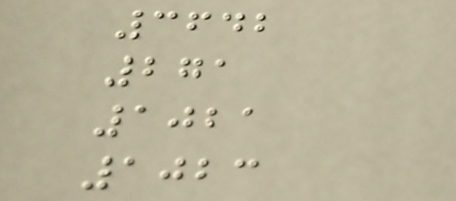3642
271
1021
1023
